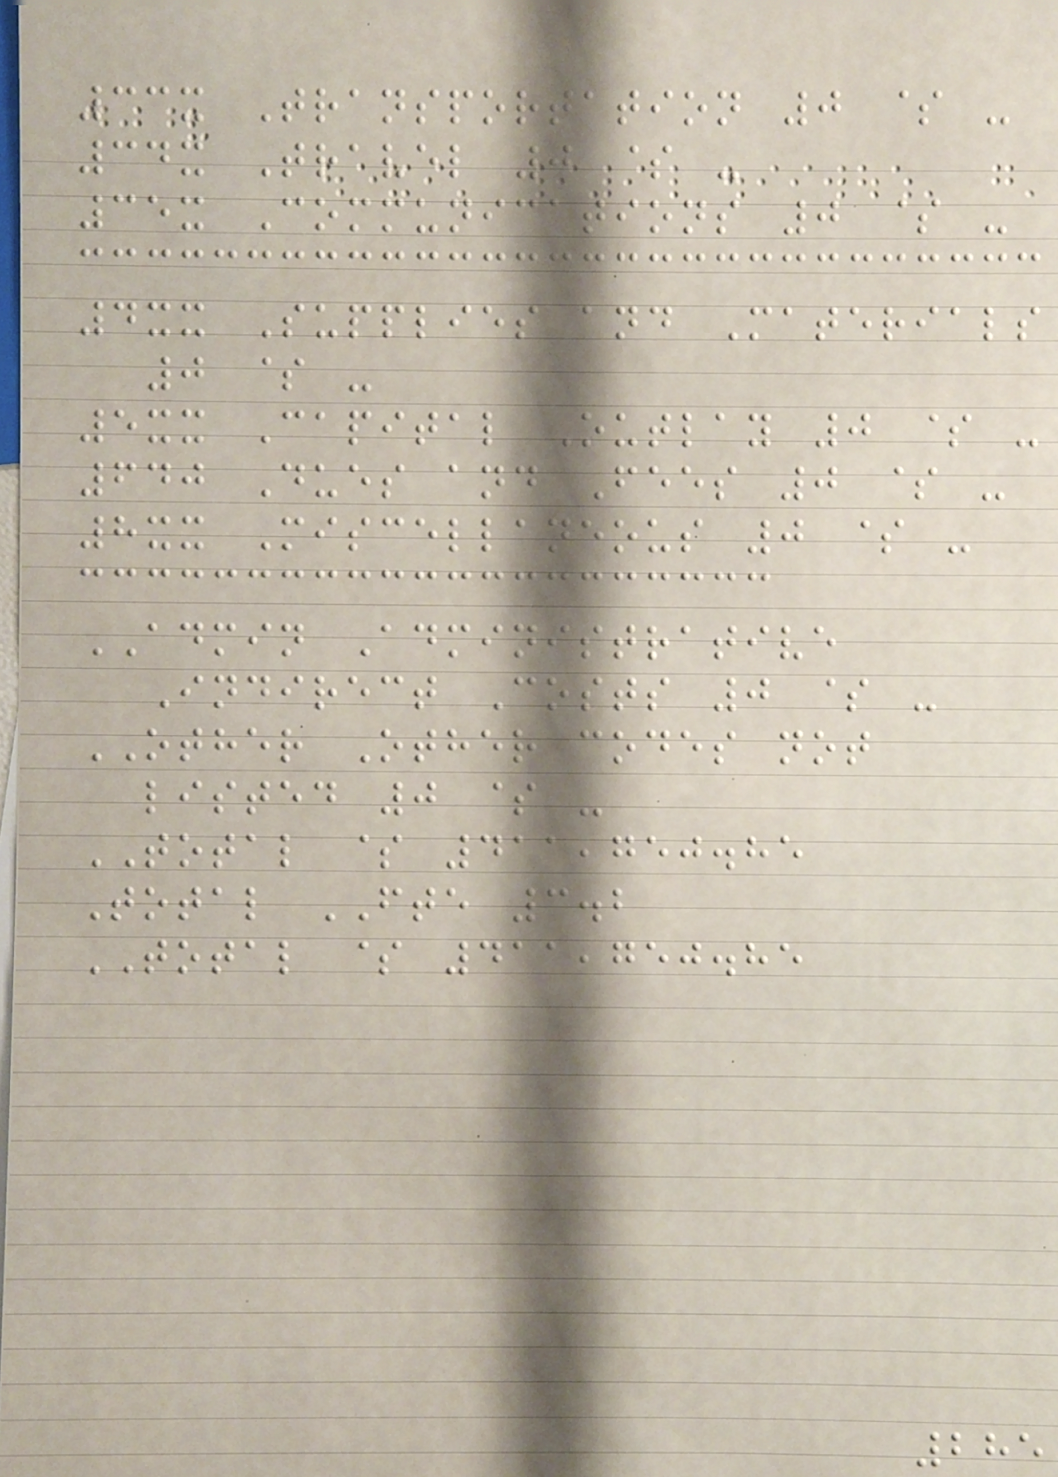33x Transportation 0 $ -
34x Travel 0 $ -
35x Communications 0 $ -
4xx Supplies and Materials
0 $ -
5xx Capital Outlay 0 $ -
640 Dues and Fees 0 $ -
8xx Miscellaneous 0 $ -
ADMIN Administrative
Indirect Costs 0 $ -
OTHER Other codes not
listed 0 $ -
TOTAL $ 411,750.85
Total FTE 3.2
TOTAL $ 411,750.85
285
